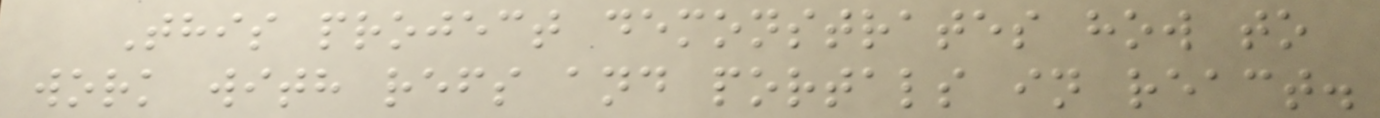This project demonstrates how to
work with refs and portals in react.
